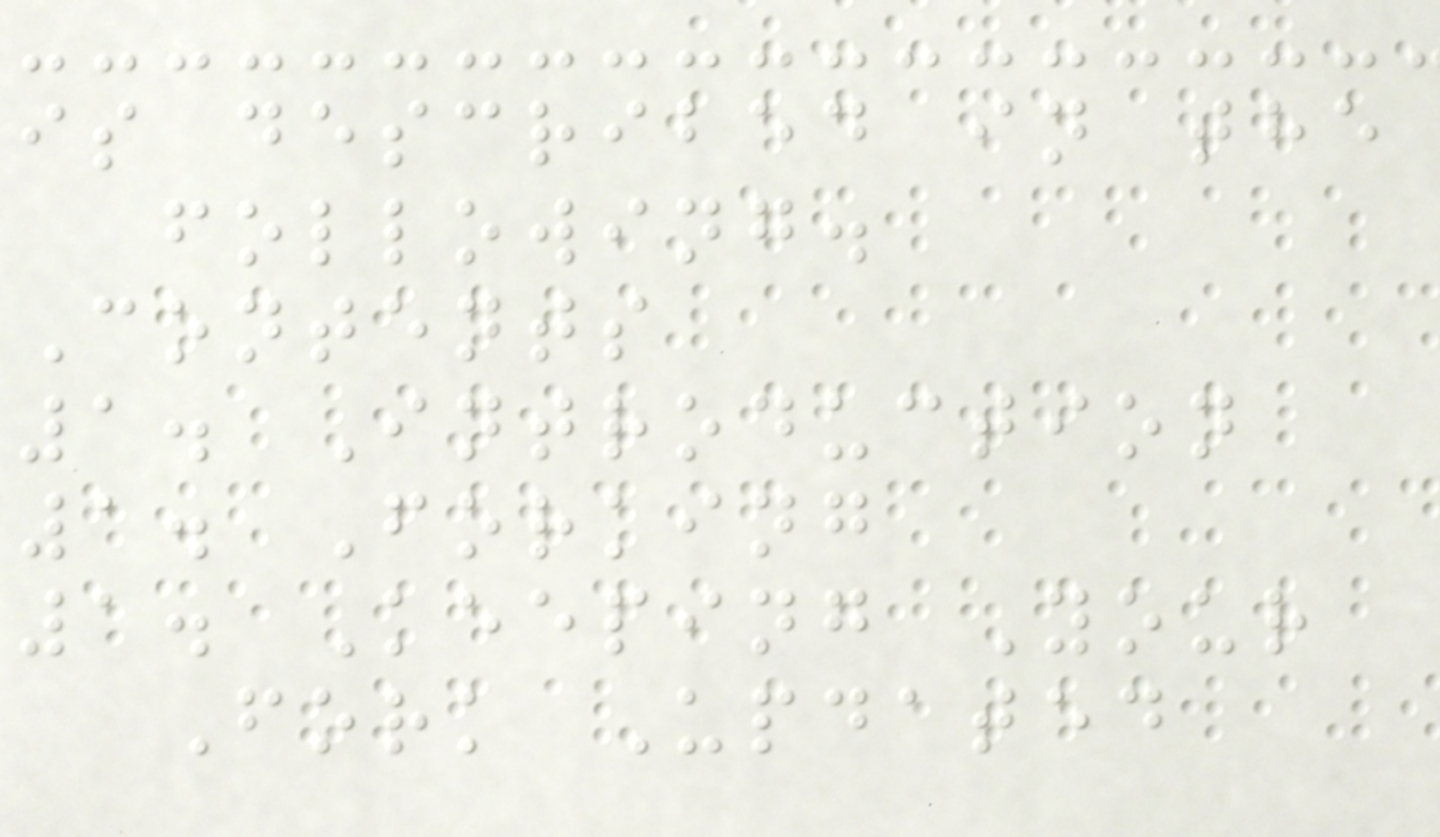is described in the
following.
Contents
1. Introduction
1. Forking
1. Keeping Your
Fork Updated
